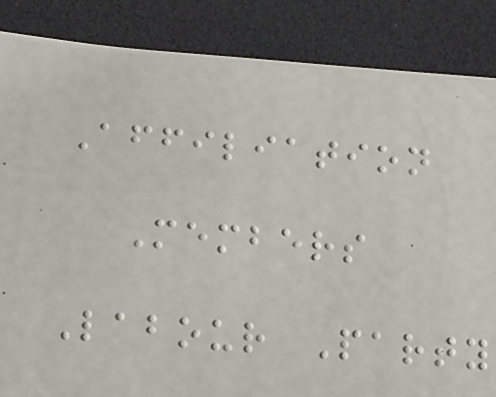Affiliation
Members
Labour Party
